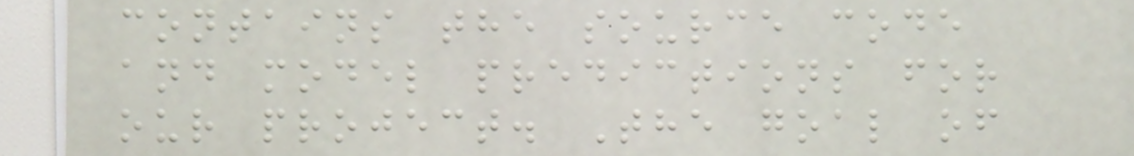contains the source code
and model predictions for
our project. The goal of
